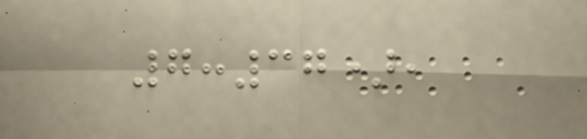7:37),
